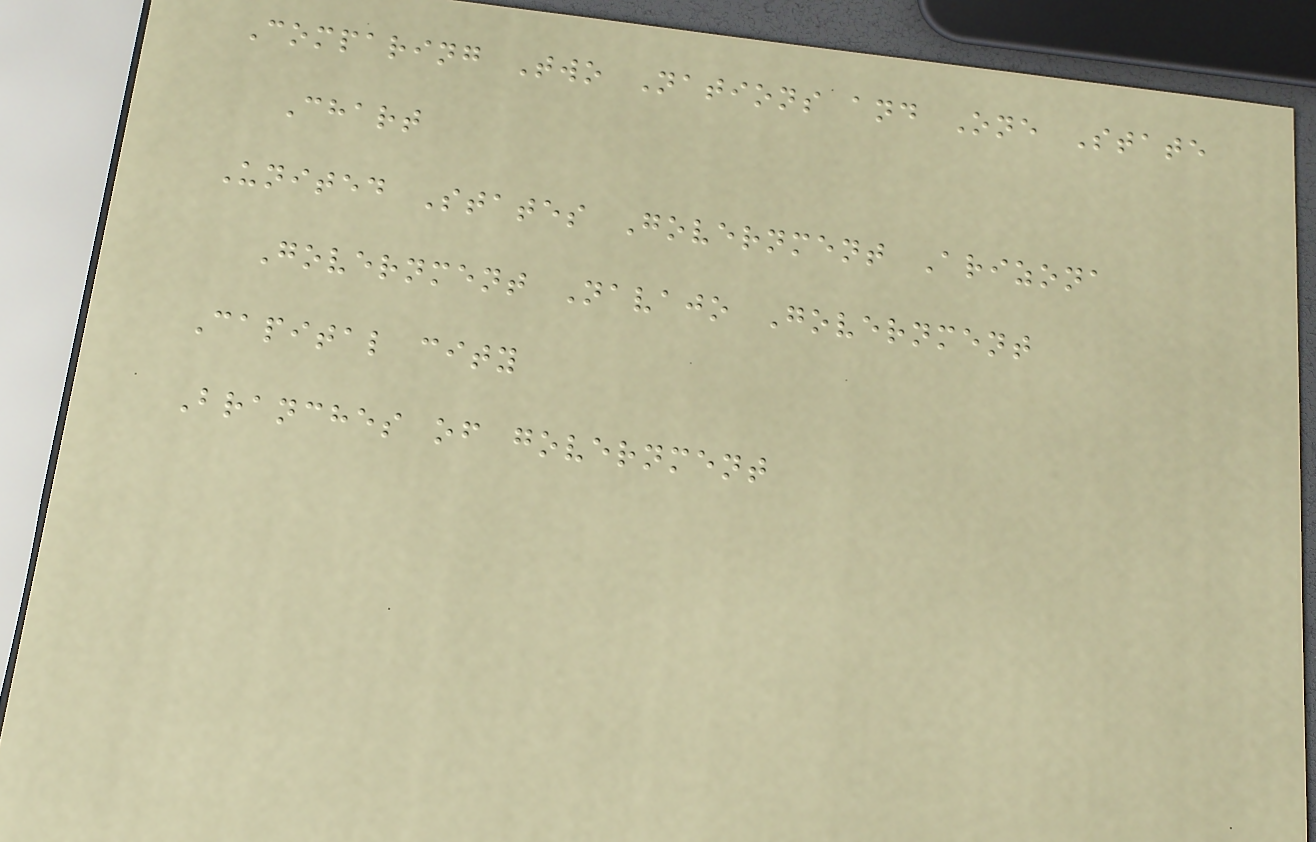Comparing Two Nations and One State
Chart
United States Government Arizona
Government Navajo Government
Capital city
Branches of government
